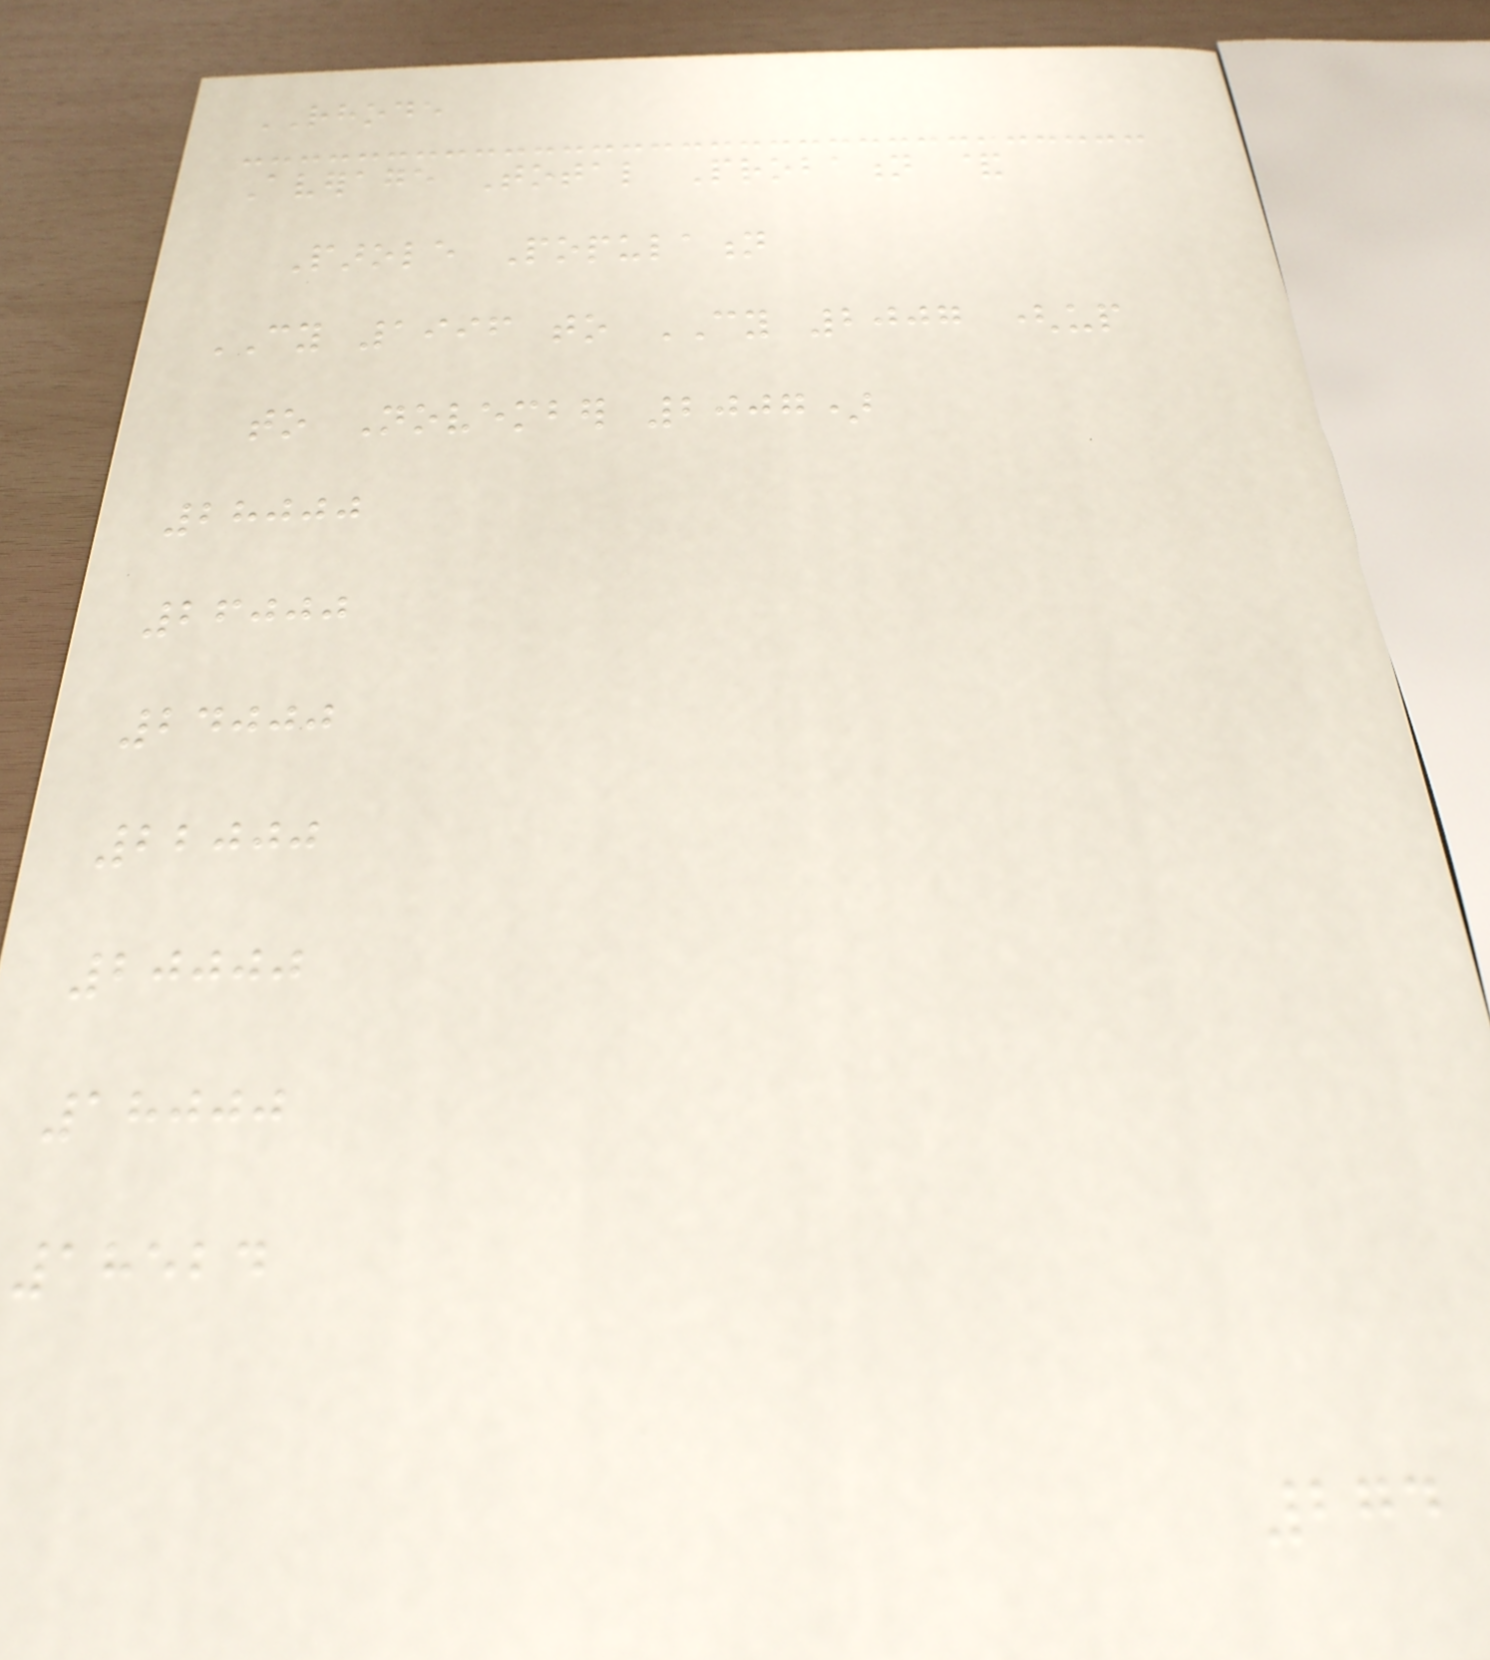RHODE
Average Total Probation &
Parole Population
CY 1996 to CY 2007 (up
to November 2007)
28000
26000
24000
22000
20000
18000
18524
274
